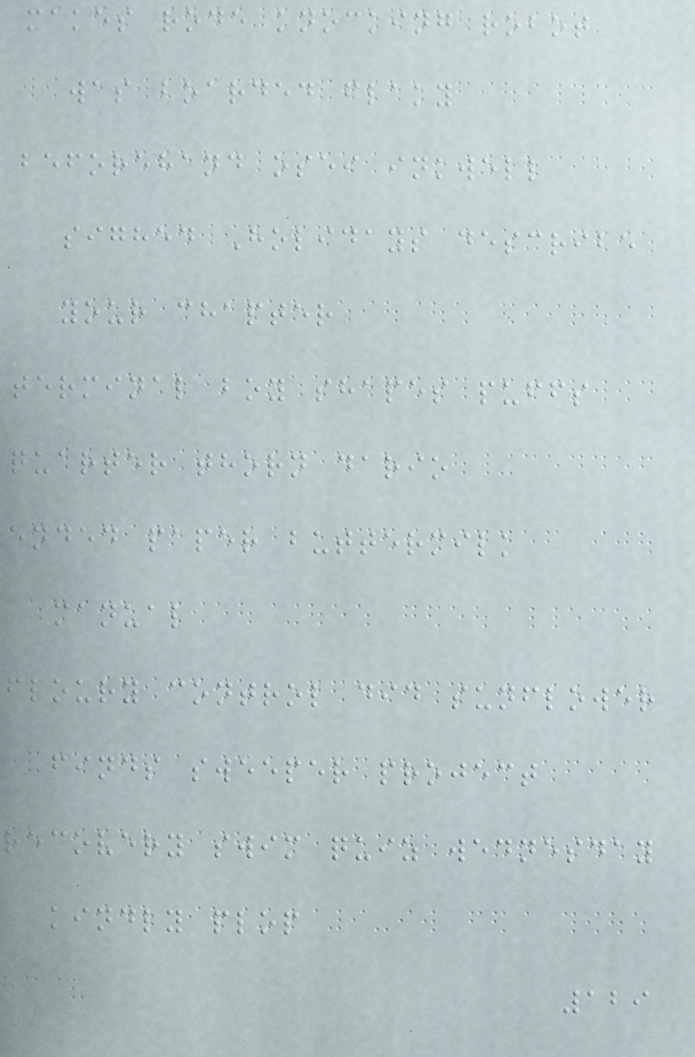makes rode knocking robot
was boarded flaky
beforehand osei inkwell
sighed Holidays describe
your chapter
terminal boy shapes puffs
quarter thorn dario
ended paper buttermilk
manual
floury control did sunflower
finds sweeper project
recovery swim quiz wednesday
kindly plop
129
